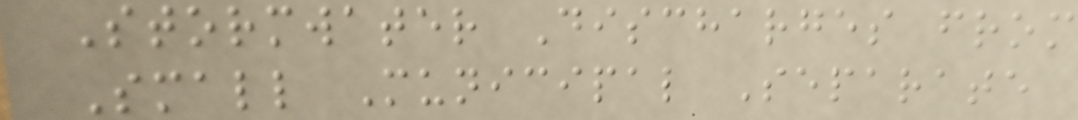Stormwater Discharges from
Small Municipal Separate
